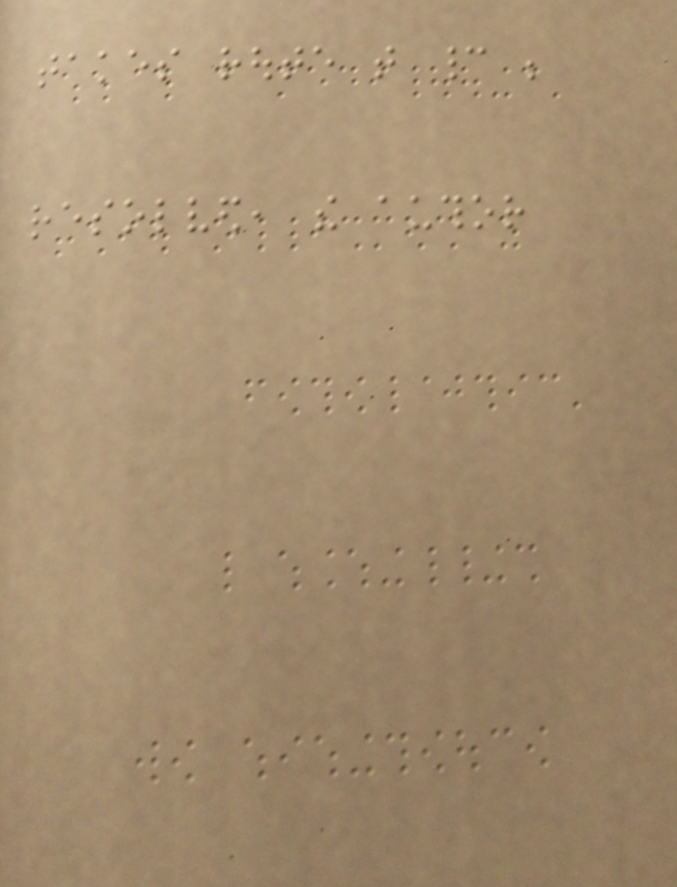takes route that cannot be
resolved, the author
